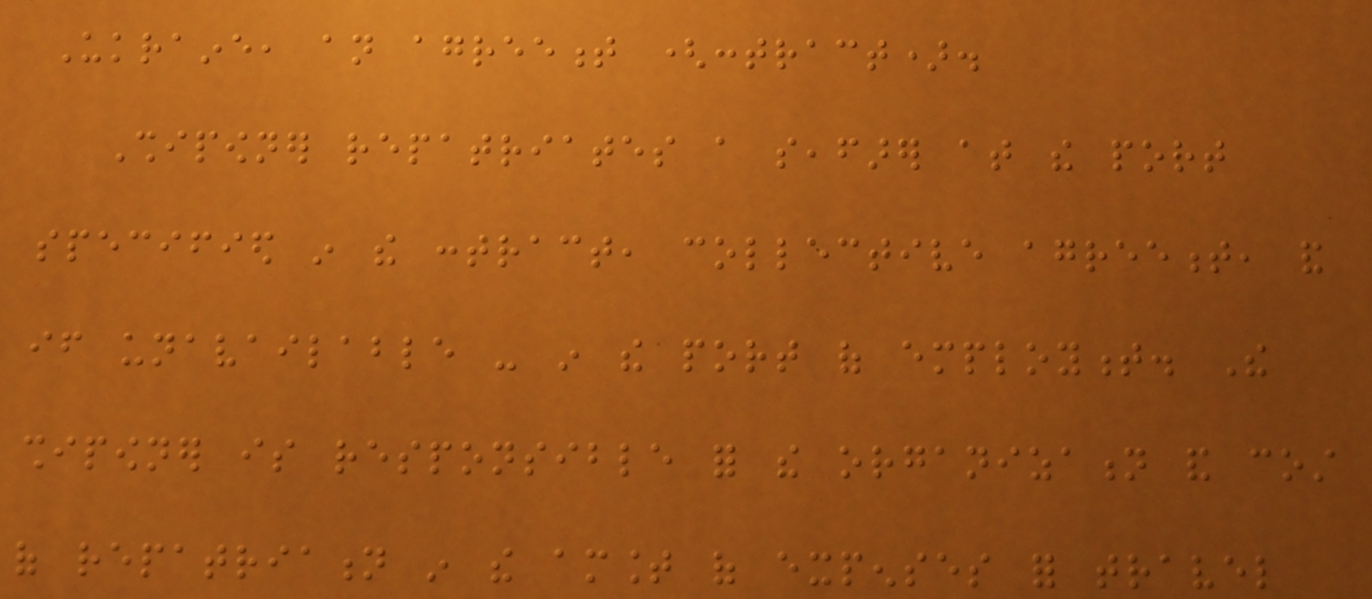Ukraine, an agreement (contract).
Shipowner repatriates a seafarer at the port
specified in the contract, collective agreement, and
if unavailable - in the port of employment. The
shipowner is responsible for the organization and cost
of repatriation in the amount of expenses for travel
